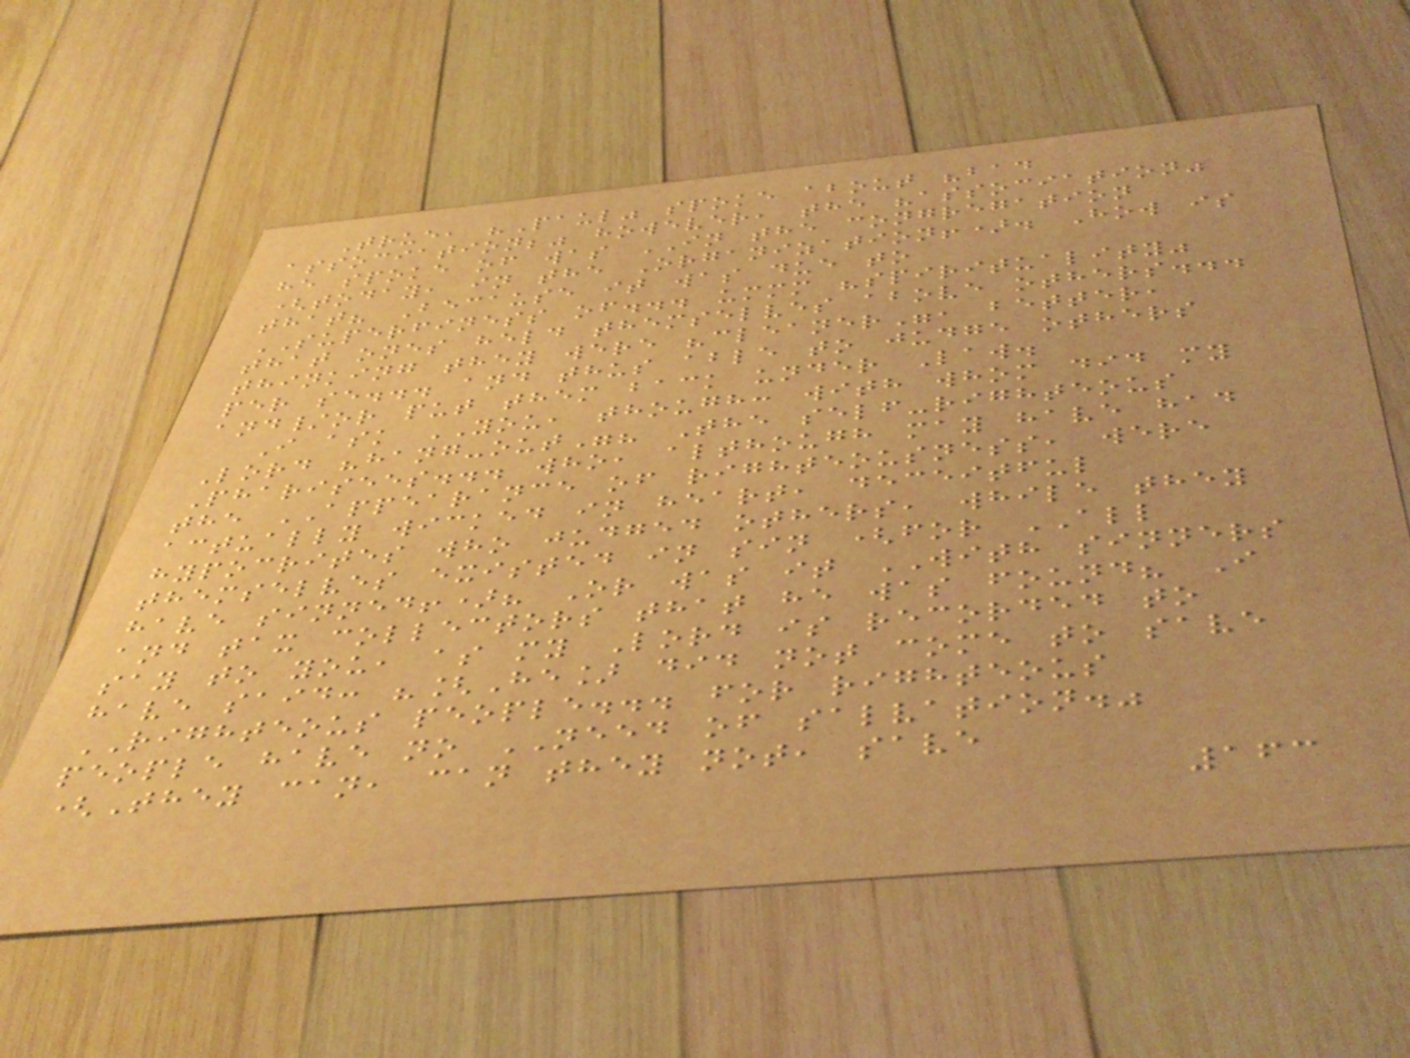True, "Paul" spoke about "bad
association;" however, the "association"
he spoke of was IN the congregation
(today, in the Organization!). How is
that? Because it was due to
SUPERFINESS of... ummm "spirituality"
that ones held themselves above others...
thinking they were "cleaner", better,
per se... and thus able to judge others
and/or put them back under Law.
I ask YOU, though: with whom did my
Lord "hang-out"? The self-righteous
Pharisees... who, although may have had
the APPEARANCE of righteousness, were
actually wicked in heart, deceitful
hypocrites who judged others, while they
themselves existed in sin (for ALL
have sinned!)? Or was it WITH sinners
and tax collectors that he was found? I
say to you, as my Lord is recorded to
have said: "[He] did not come to save
RIGHTEOUS people... for righteous
people have no NEED of salvation."
(They can, can they not, save
163
